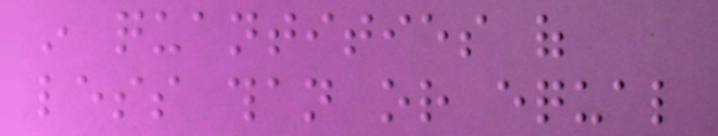in quantities of
less than or equal
